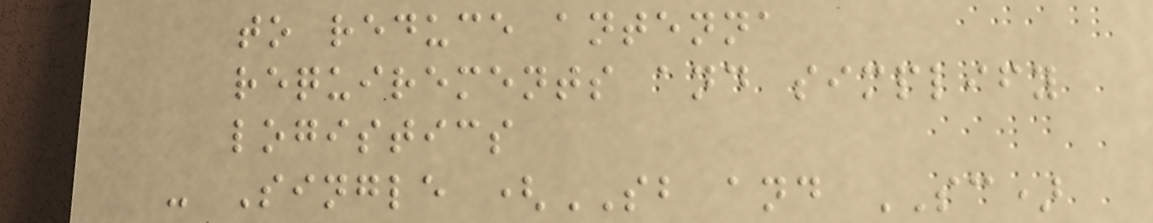to reduce antenna
requirements and simplify
logistics
- Single (SB and SC)
